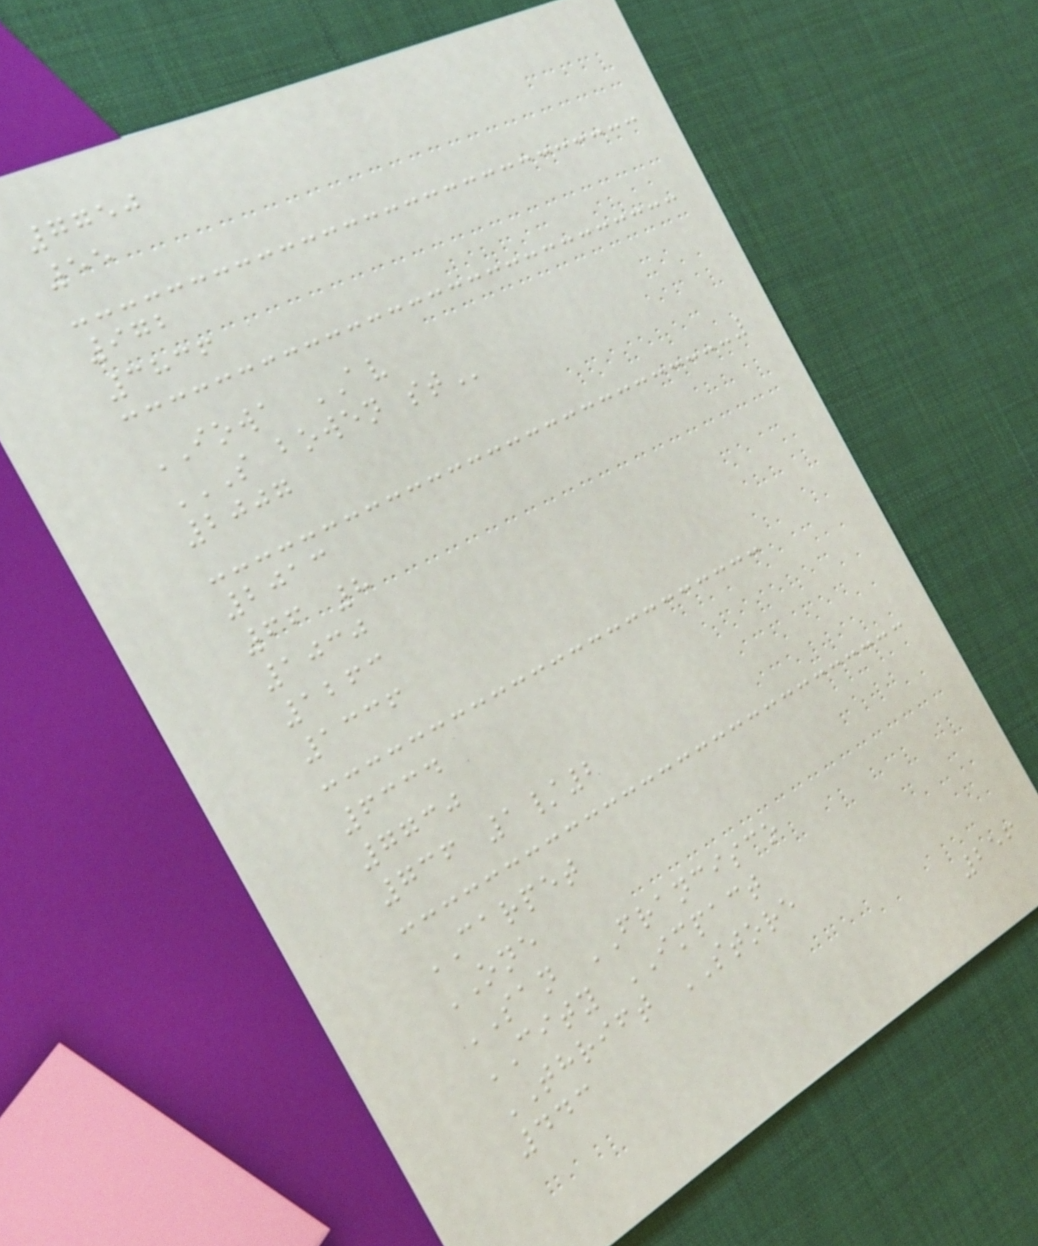7750
55
972
3836
IOWA AV
S BOWEN ST
2007
2013
66 8
1030
1263
1336
6334
7730
736 1/2
CARPET
ONE
SAN FRANCISCO
CITY IMPACT
THRIFT STORE
443
256
